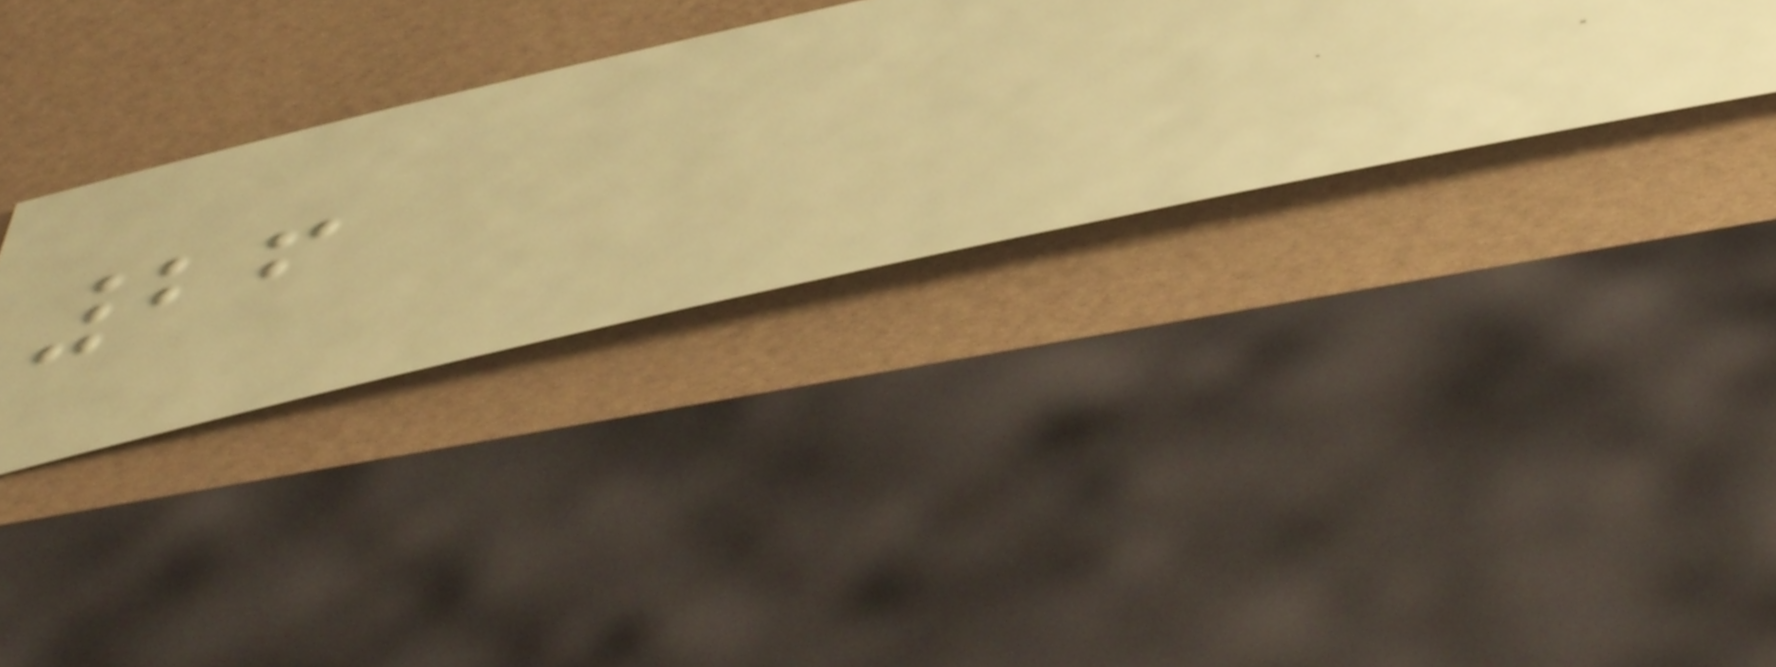26
